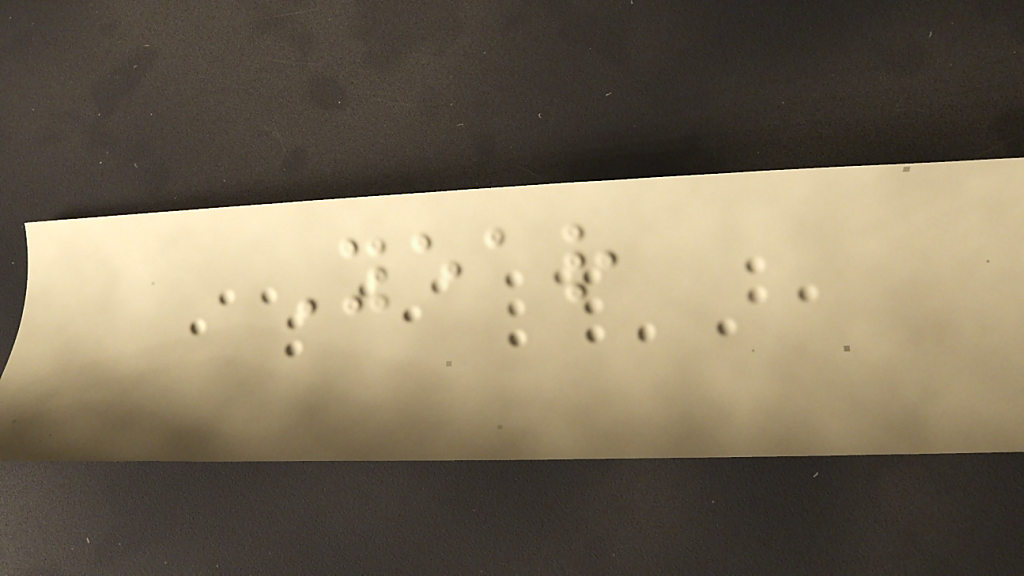Year
